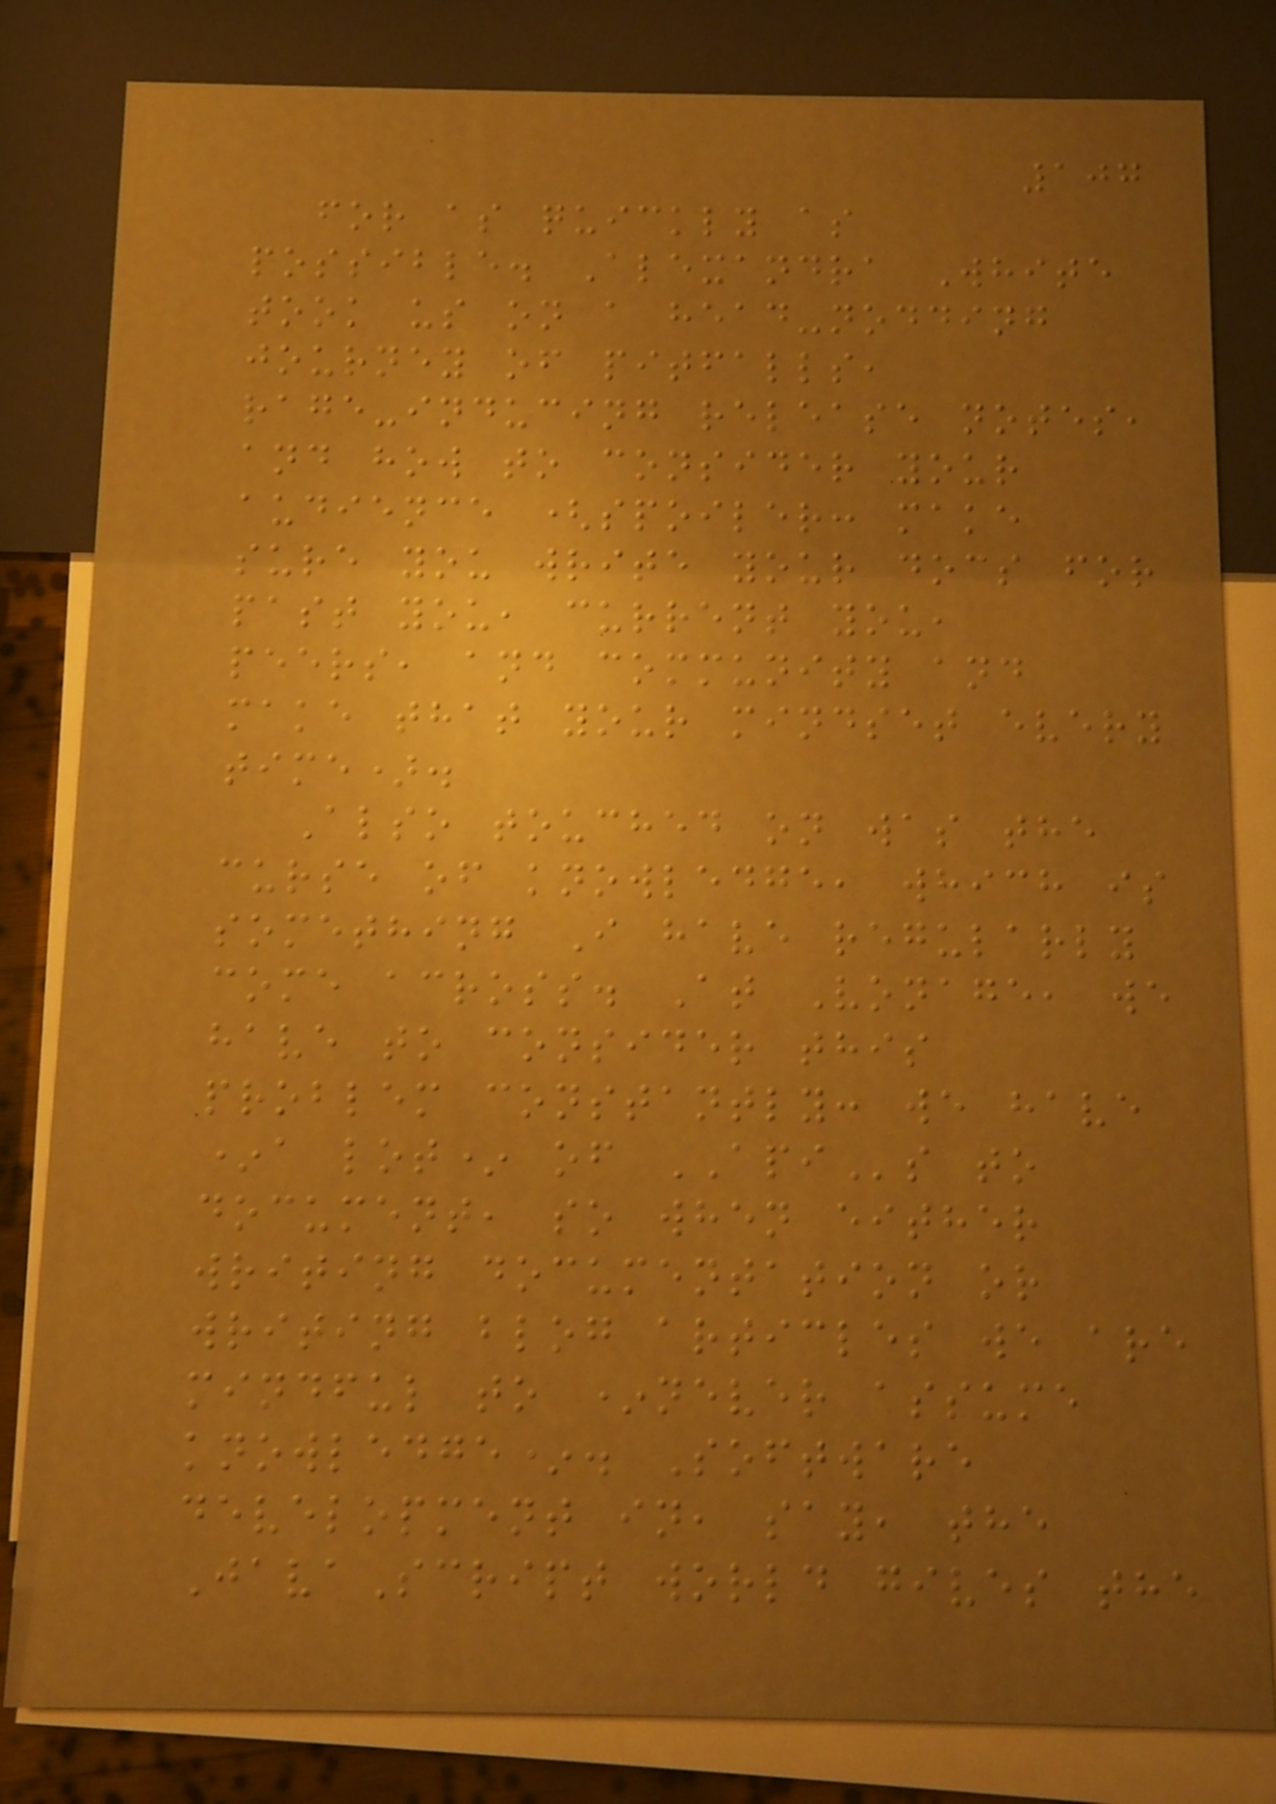107
for as quickly as
possible. Alexandra White
took us on a head-nodding
journey of pitfalls,
rage-inducing release notes,
and how to consider your
audience (spoiler: make
sure you write your docs for
past you, current you,
peers, and community and
make that your mindset every
time).
Also touched on was the
curse of knowledge, which is
something I have regularly
come across. At Vonage, we
have to consider this
problem constantly: we have
*a lot* of APIs to
document, so when either
writing documentation or
writing blog articles we are
mindful to *never assume
knowledge*. Software
development in, say, the
JavaScript world gives the
